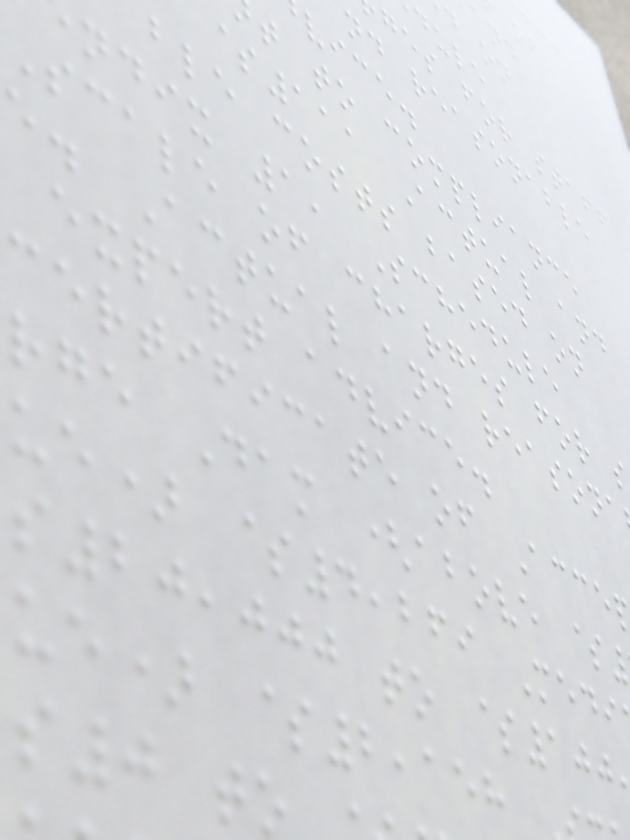ges for staff
nd reasonable
vice.
t to compliance
$111 Actual and
ble costs based on
ndix 1, Schedule
Scale of charges for s
e. Actual and reasona
expert advice.
certificate of Acce
rge Dam (above $
ue) $4,269 Medi
20,000 to $100
ue) $2,158
